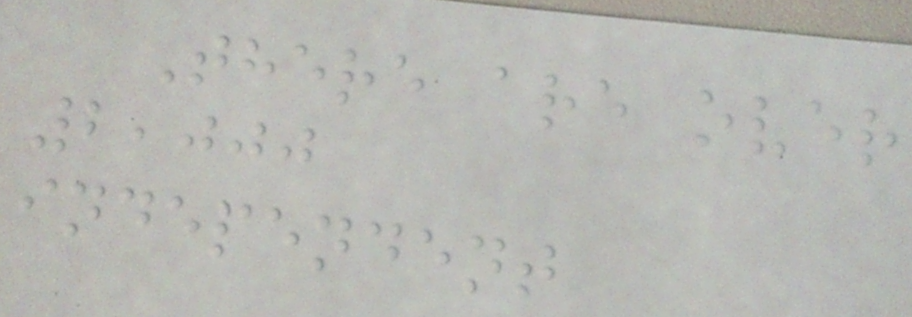There are over
2,000
independent
